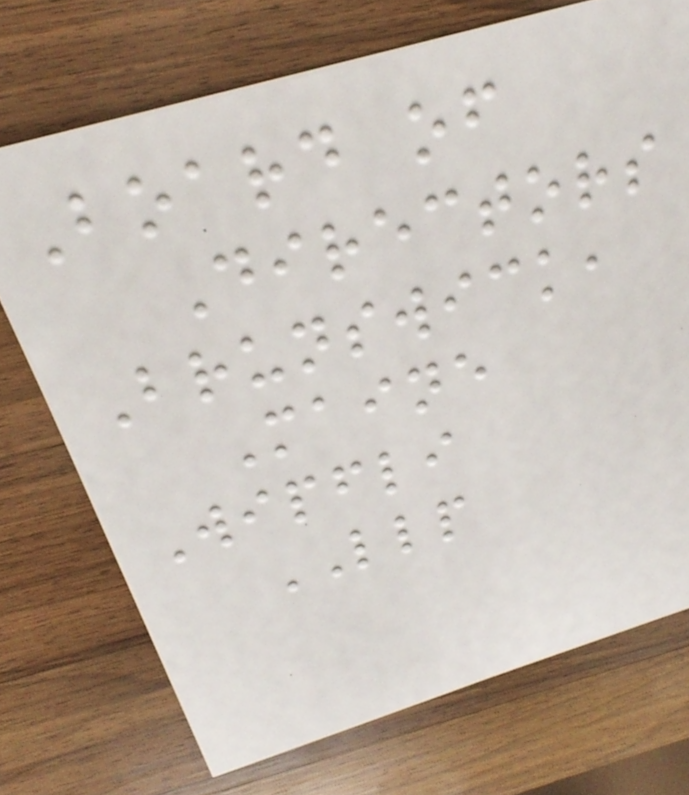Board of
Directors
Brunswick,
Maine
Wipfli
LLP
